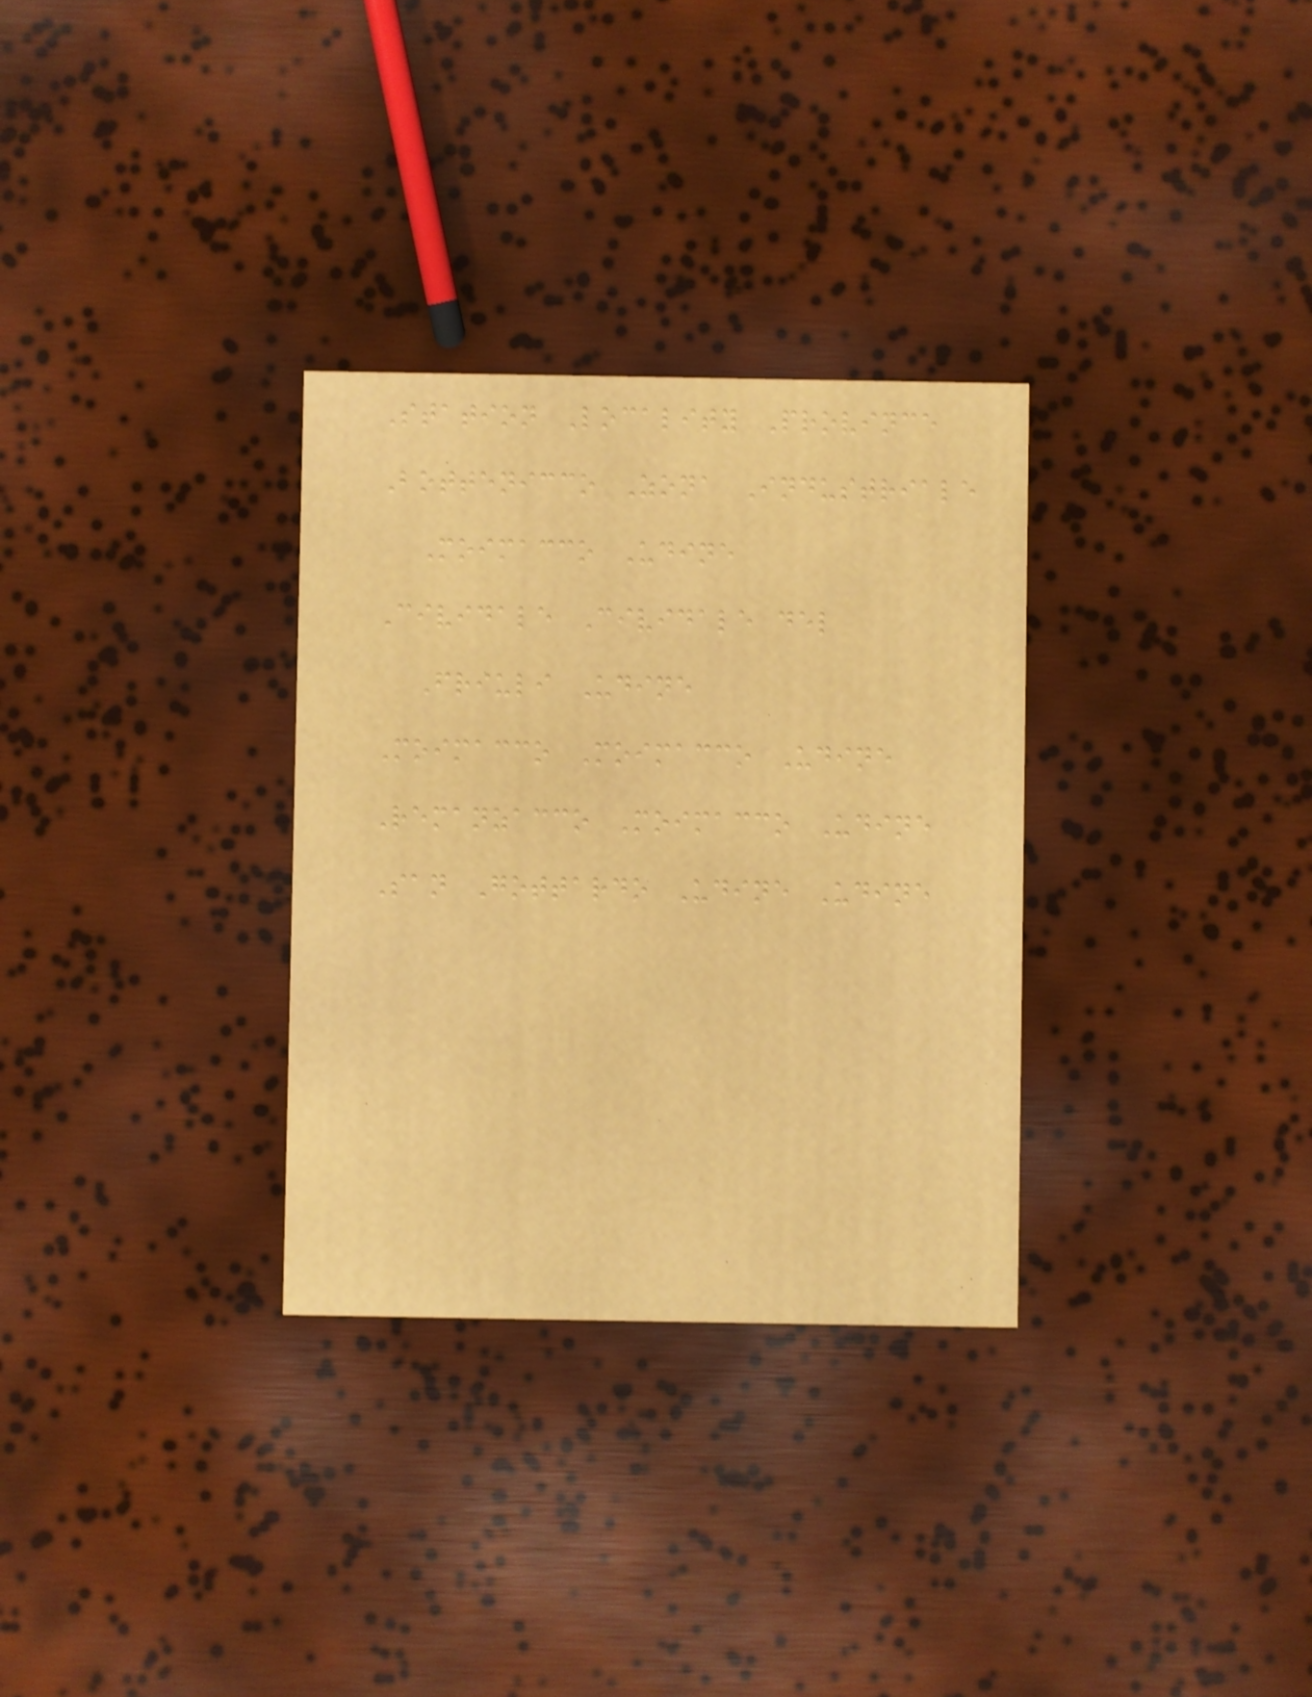Station Locality Province
Bottenicco Zona Industriale
Moimacco Udine
Cividale Cividale del
Friuli Udine
Moimacco Moimacco Udine
Remanzacco Moimacco Udine
San Gottardo Udine Udine
